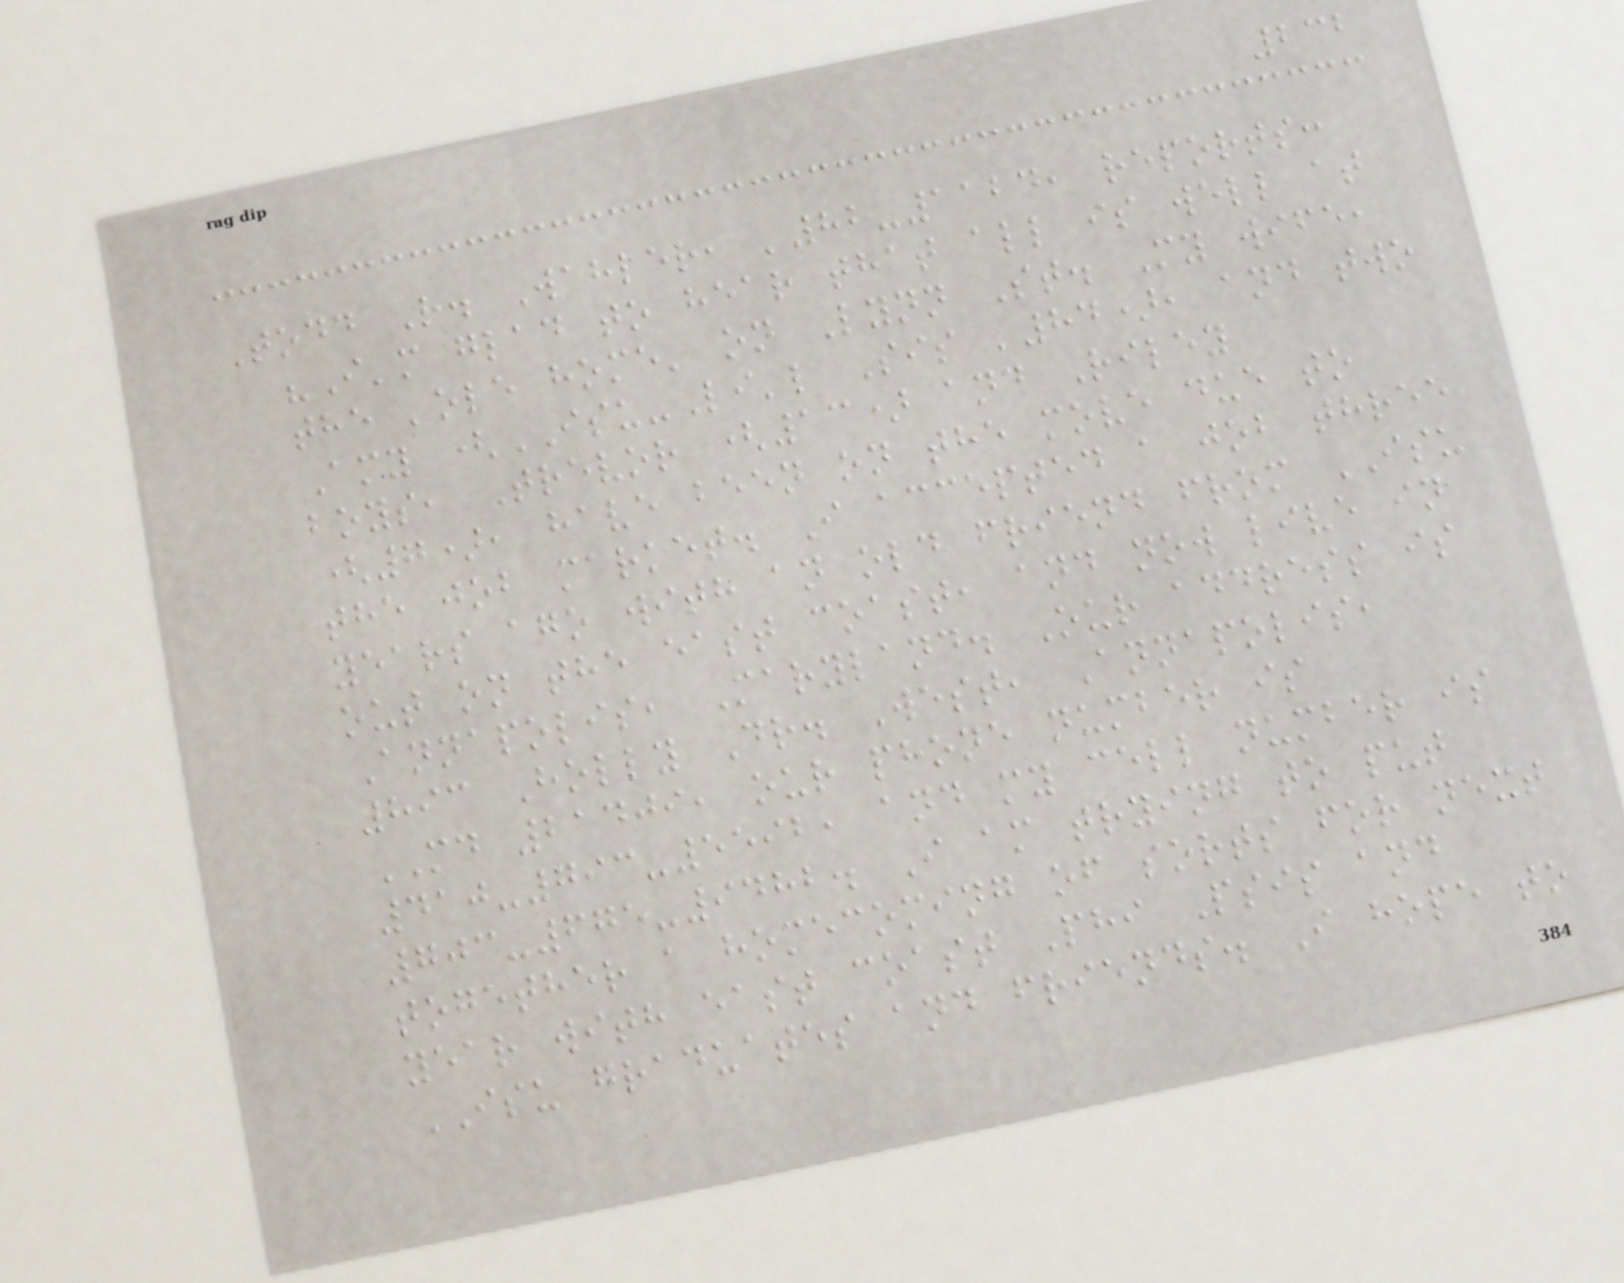232
Todd R. Wahler, '82-1124, reports:
"I'm glad to hear that all is well at
the 'ole home' on Lynn St. My wife,
Amy (ISU-Li'l Sis '84), and two
boys, Trevor (13) and Riley
(7), have been on the move due to
the job market. I accepted a job three
years ago with an old friend from ISU
out on the east coast, and now live in
Annapolis, Maryland. Our address is
893 Holly Dr. West, Annapolis,
MD 21409, our phone number is
410-793-5592, and my cell number is
703-675-9482. I am trying to put
together a homecoming of sorts for next
year with east coast Phi Psis and
ISU graduates and friends. I hope to
